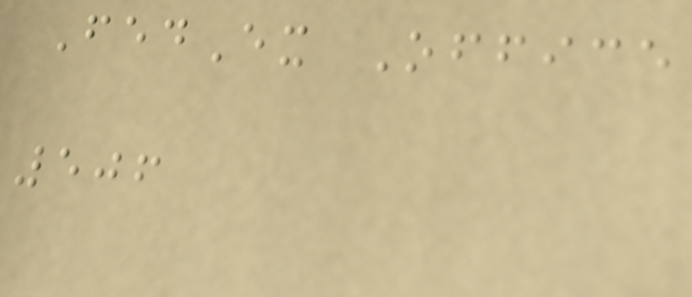FedEx Office
506
